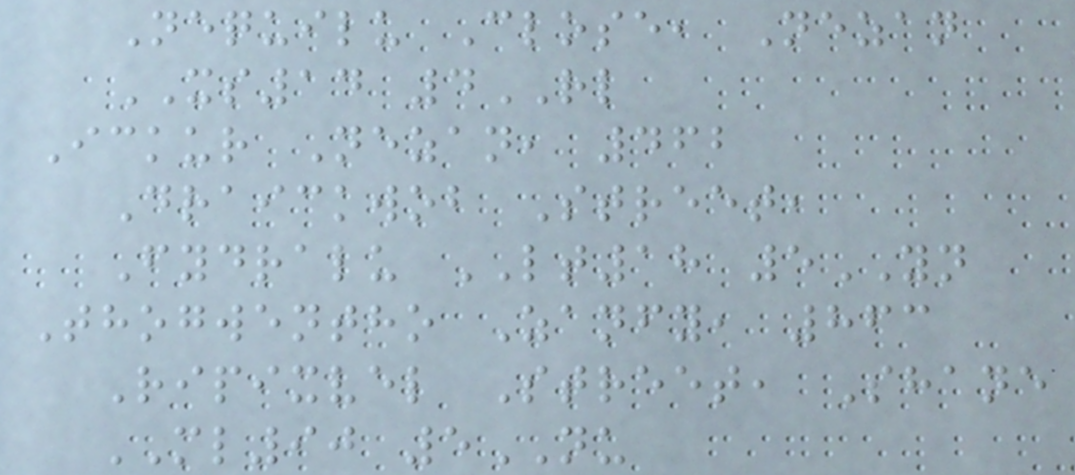Nequilu Close, Nezan
XS14 4RL
Ickur Nezan, 462
Draickwob Street,
Fydralu LT18 5YN
Thogwentho Zanfy, 863
Ripixvel Street, Shane
ML90 5NU
